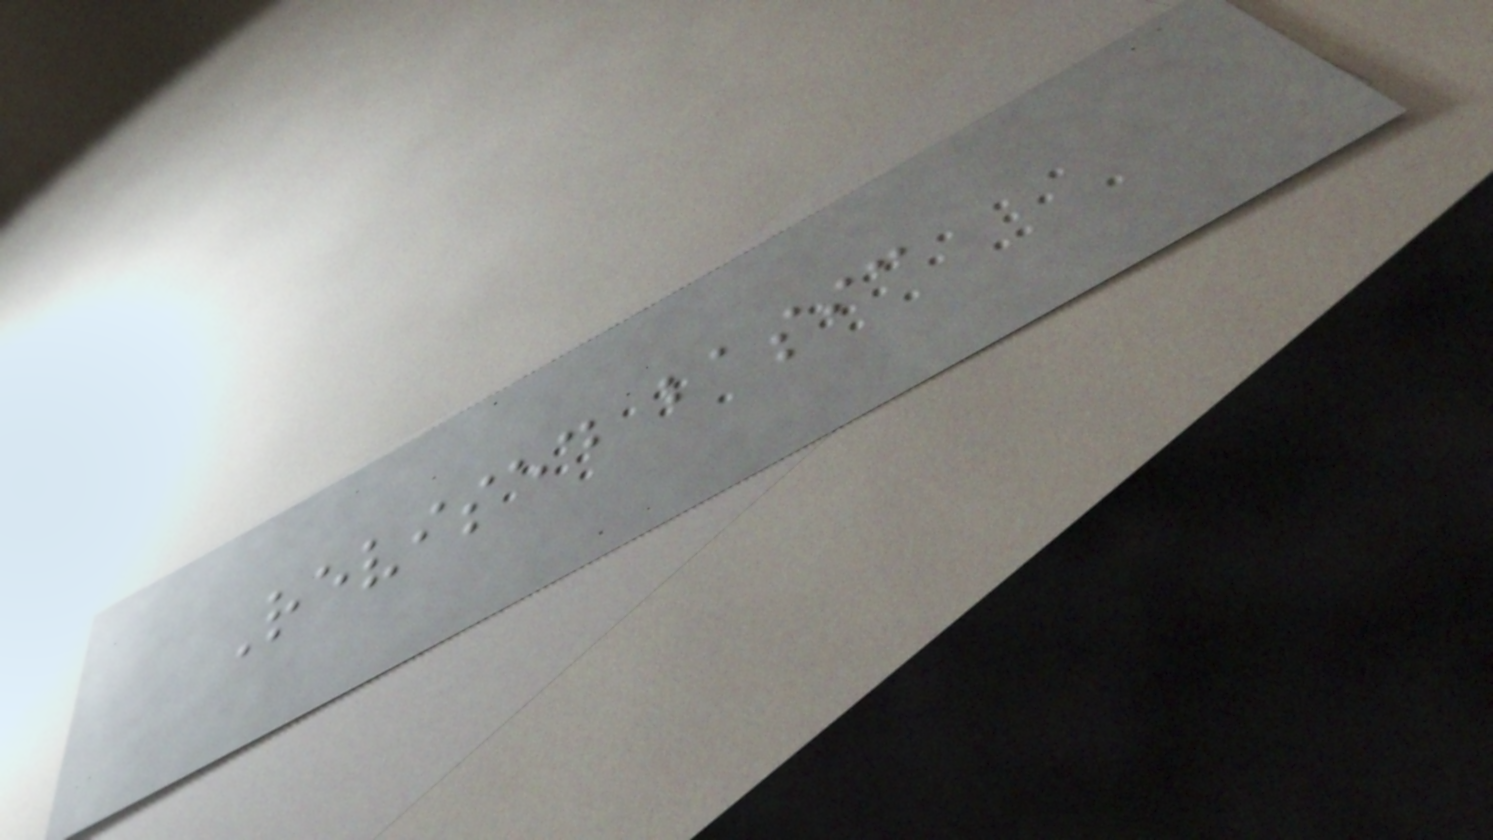Revised basic
